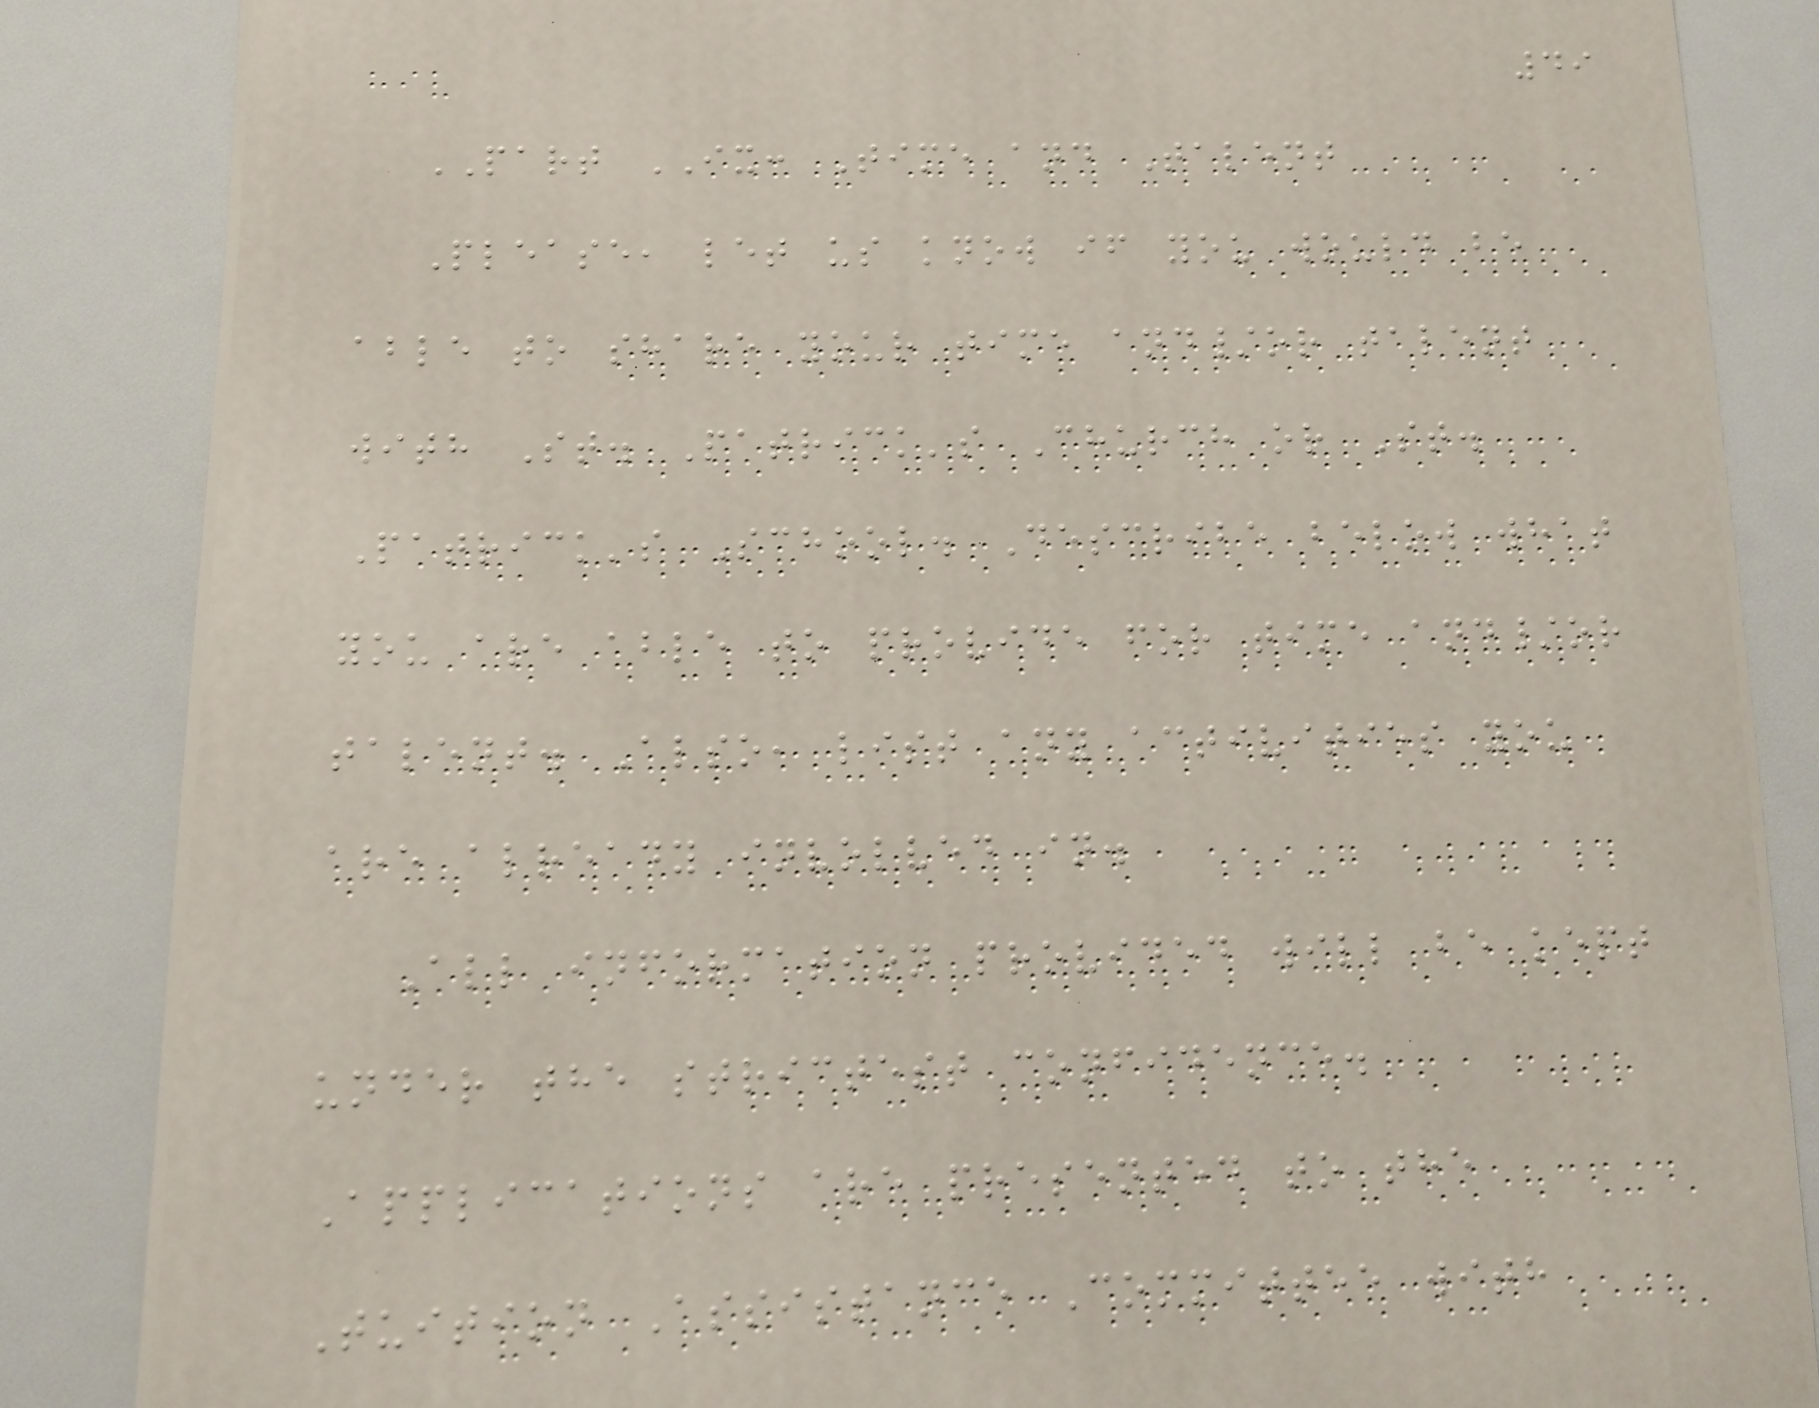49
PART IX: Time and Talent
Please, let us know if you would be
able to share your time and/or talent
with St. Patrick's Church or St.
Patrick's School. Describe below what
you are able to provide for time and/or
talent. Also, list any activities you
are already involved in.
All information provided will be kept
under the strictest confidence.
Applications are presented to the
Tuition Assistance Committee with
